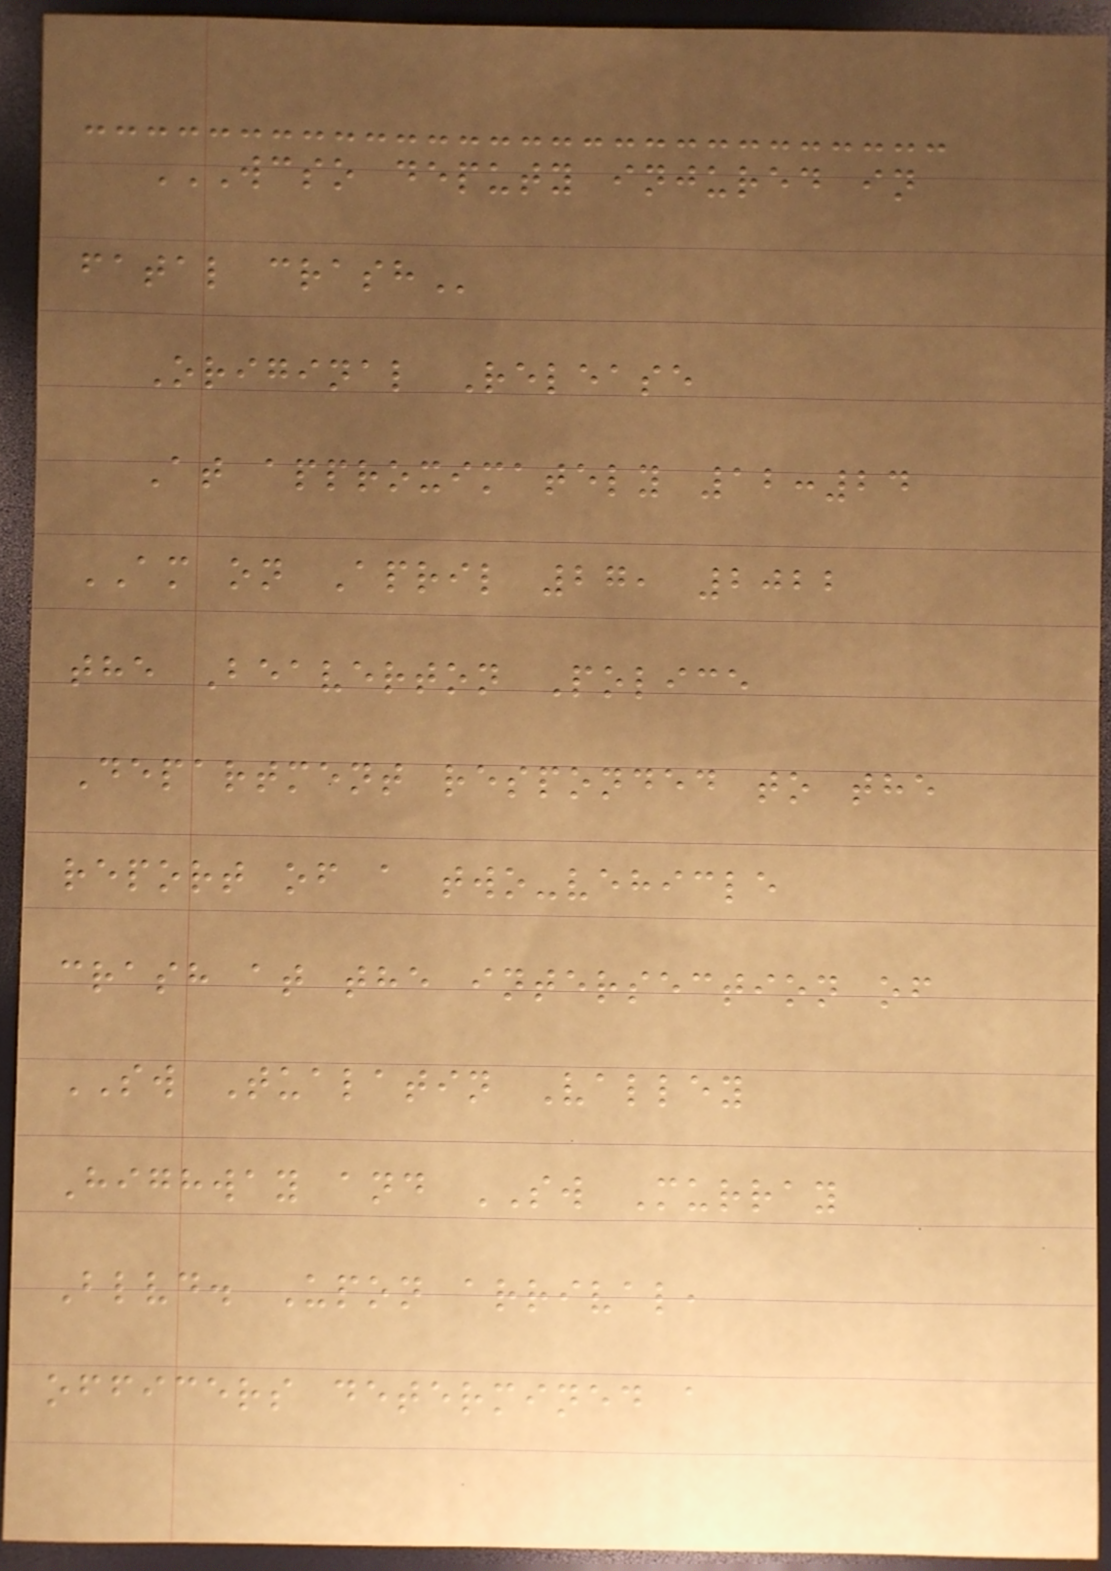WCSO DEPUTY INJURED IN
FATAL CRASH
Original Release
At approximately 12:24
AM on April 27, 2022
the Beaverton Police
Department responded to the
report of a two-vehicle
crash at the intersection of
SW Tualatin Valley
Highway and SW Murray
Blvd. Upon arrival,
officers determined a
